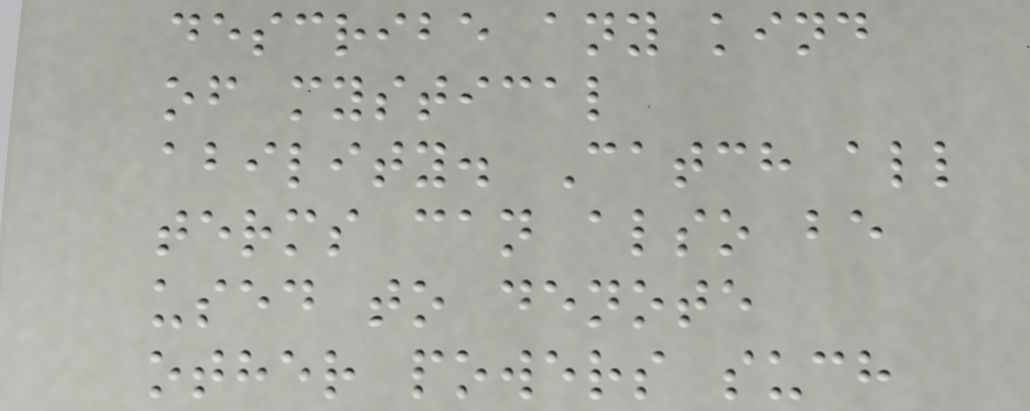describe any kind
of mystical
ability. Catch all
terms can also be
used to denote
other powers such
